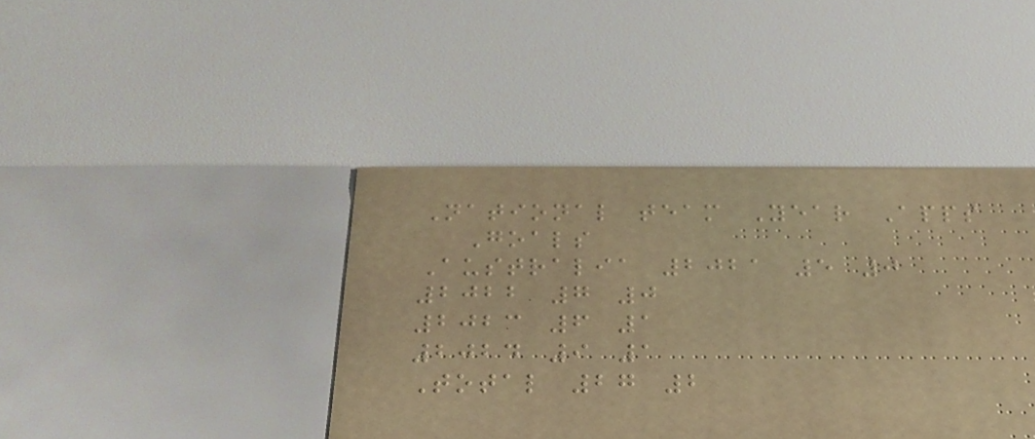National team Year Apps
Goals
Australia 2021 5 0
2022 7 0
2023 6 1
2024 9 1
Total 27 2
